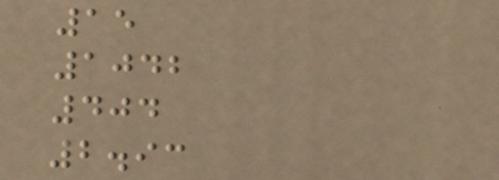15
1042
404
2.93
